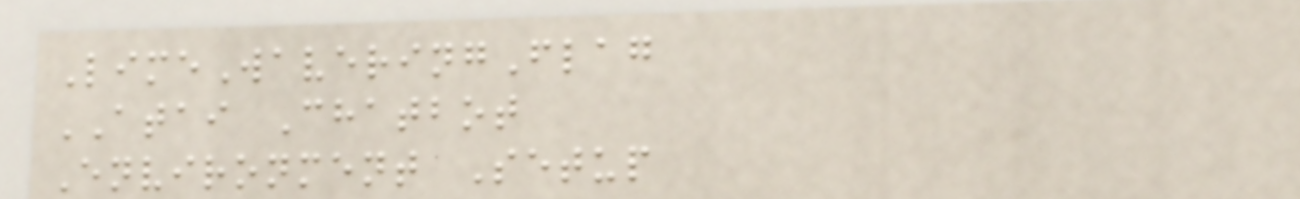LimeWaveringFlag
ATAI Chatbot
Environment Setup
